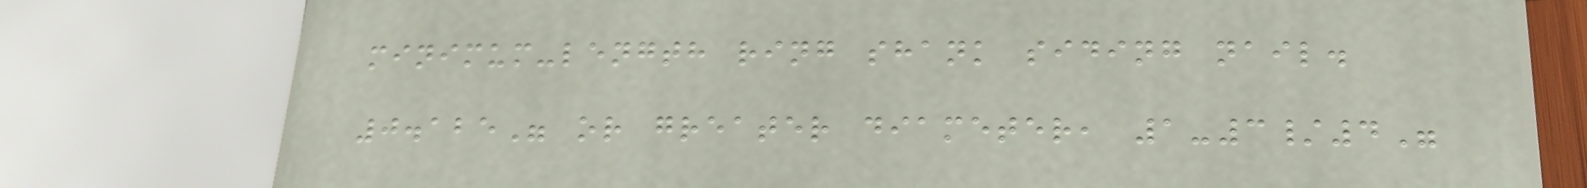minimum-length ring shank siding nail.
0.125" or greater diameter, 1-3/4"
